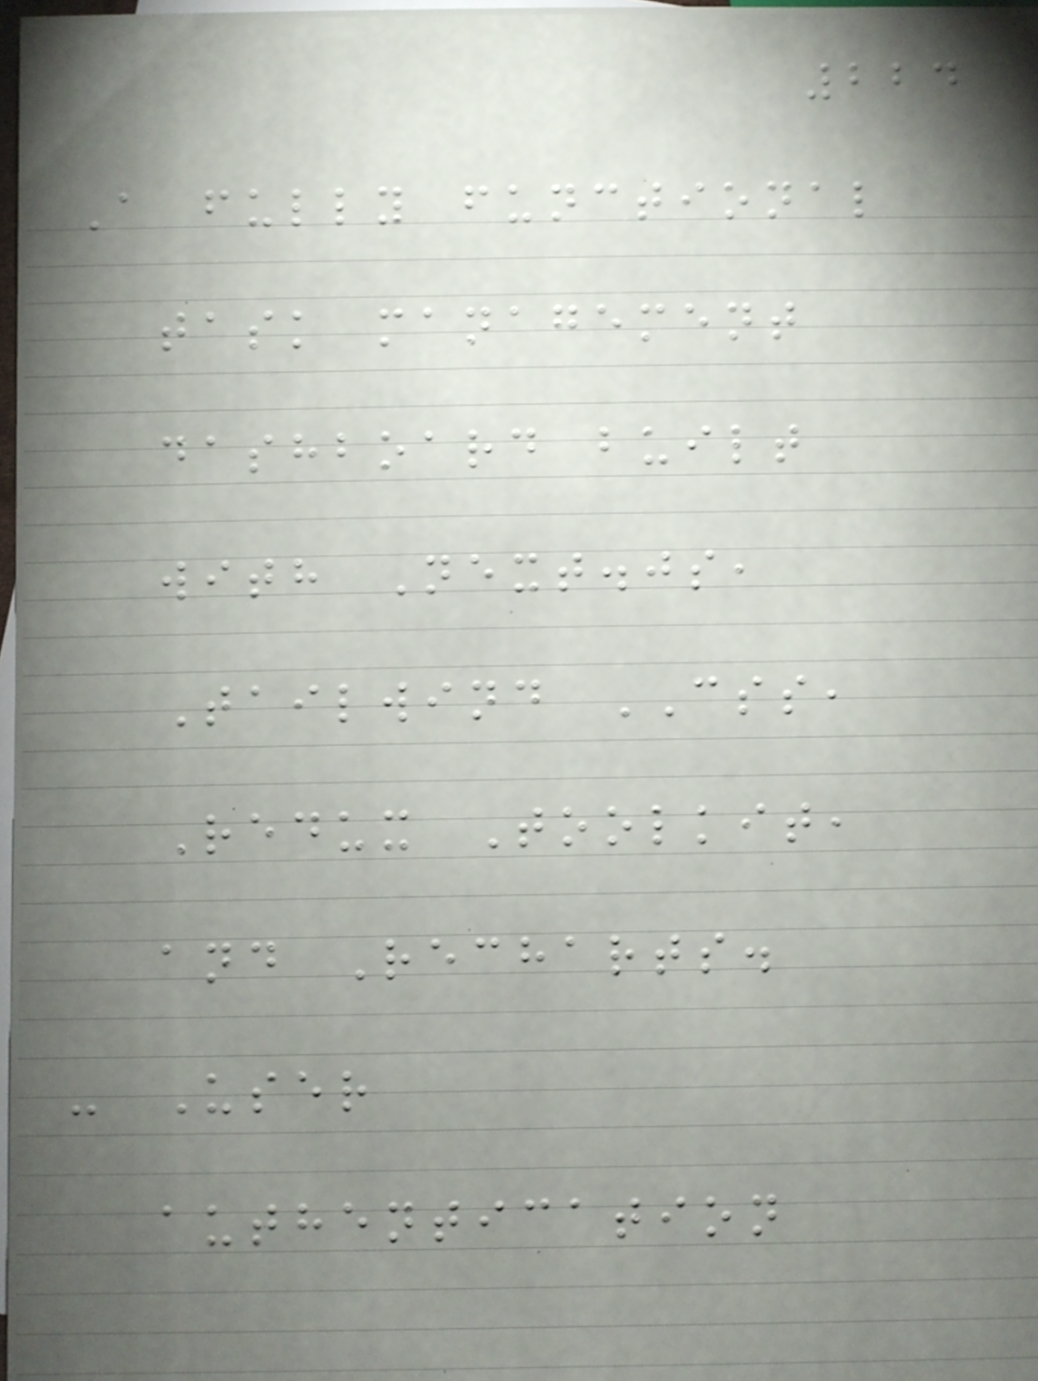224
A fully functional
task management
dashboard built
with Next.js,
Tailwind CSS,
Redux Toolkit,
and Recharts.
- User
authentication
